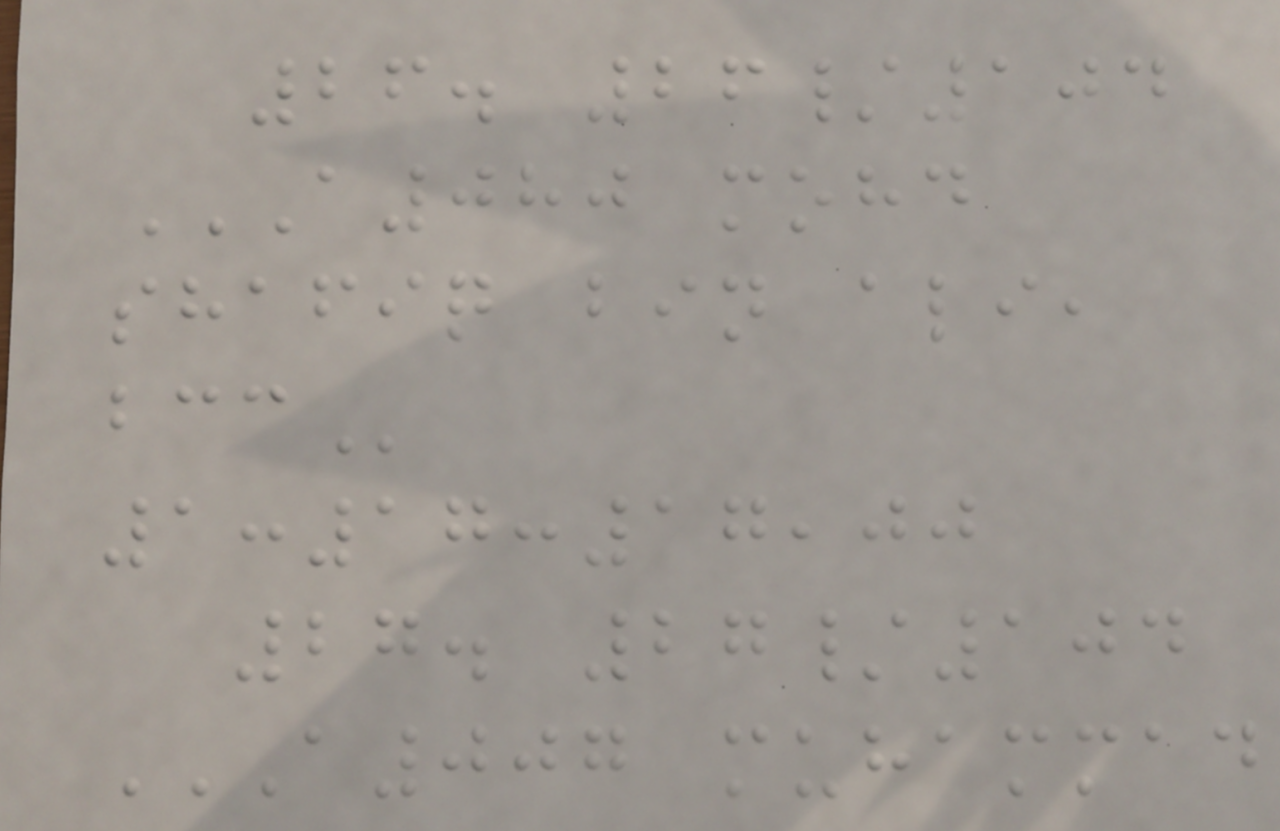26. 26/104
A080 MOHD
SHAFIQ BIN ALI,
BCC
1:17:17,00
27. 27/104
A007 MUHAMMAD
